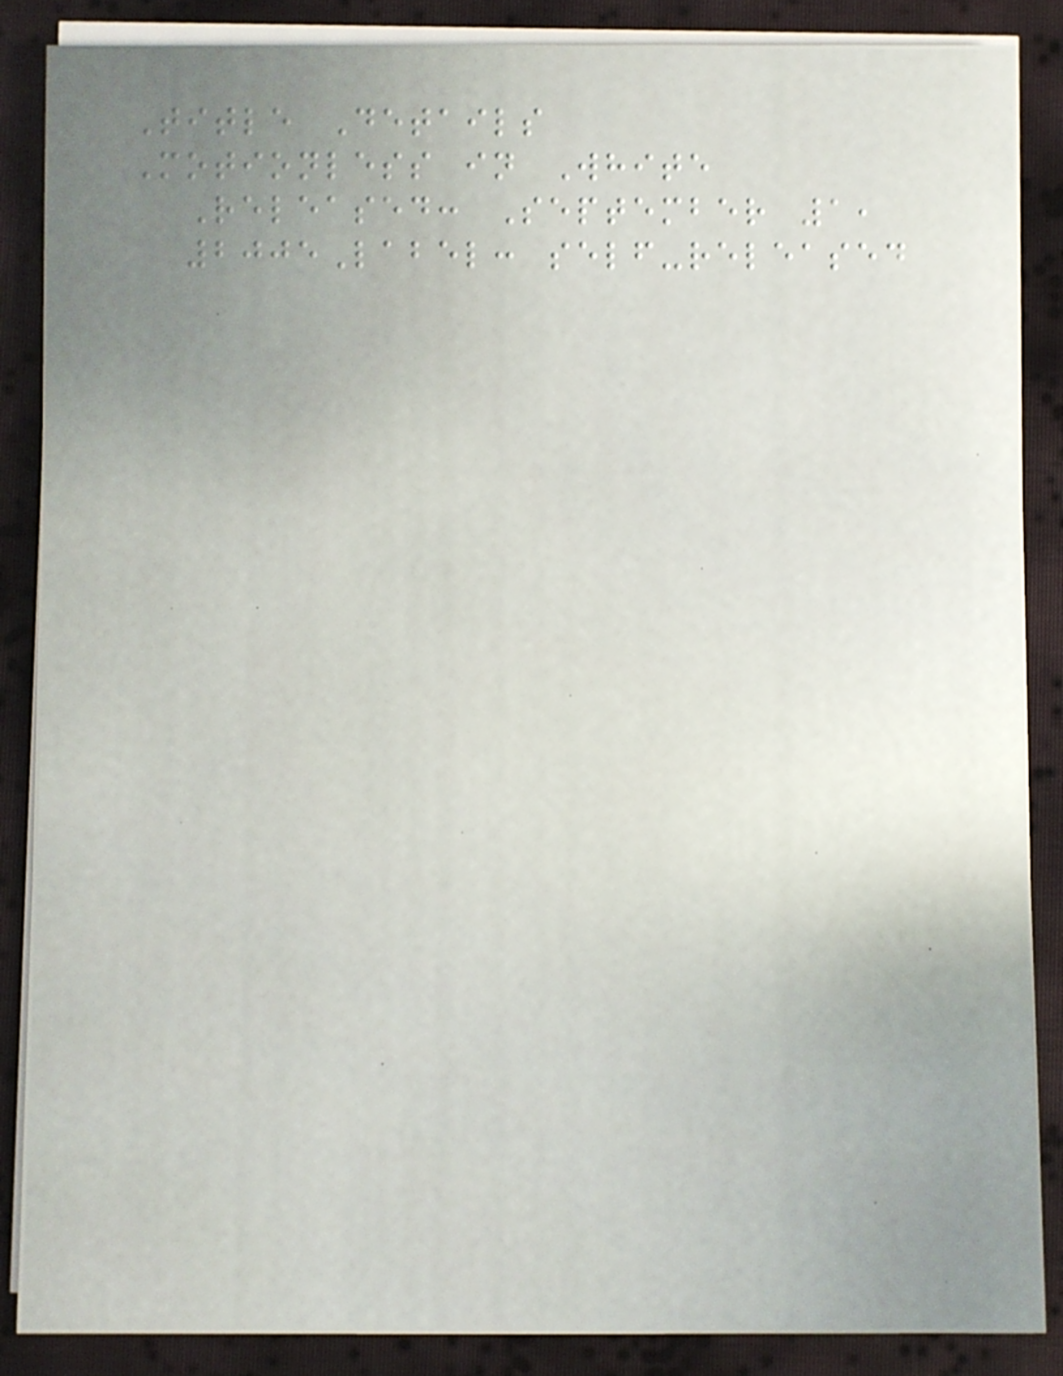Title Details
Motionless in White
Released: September 1,
2005Label: self-released
